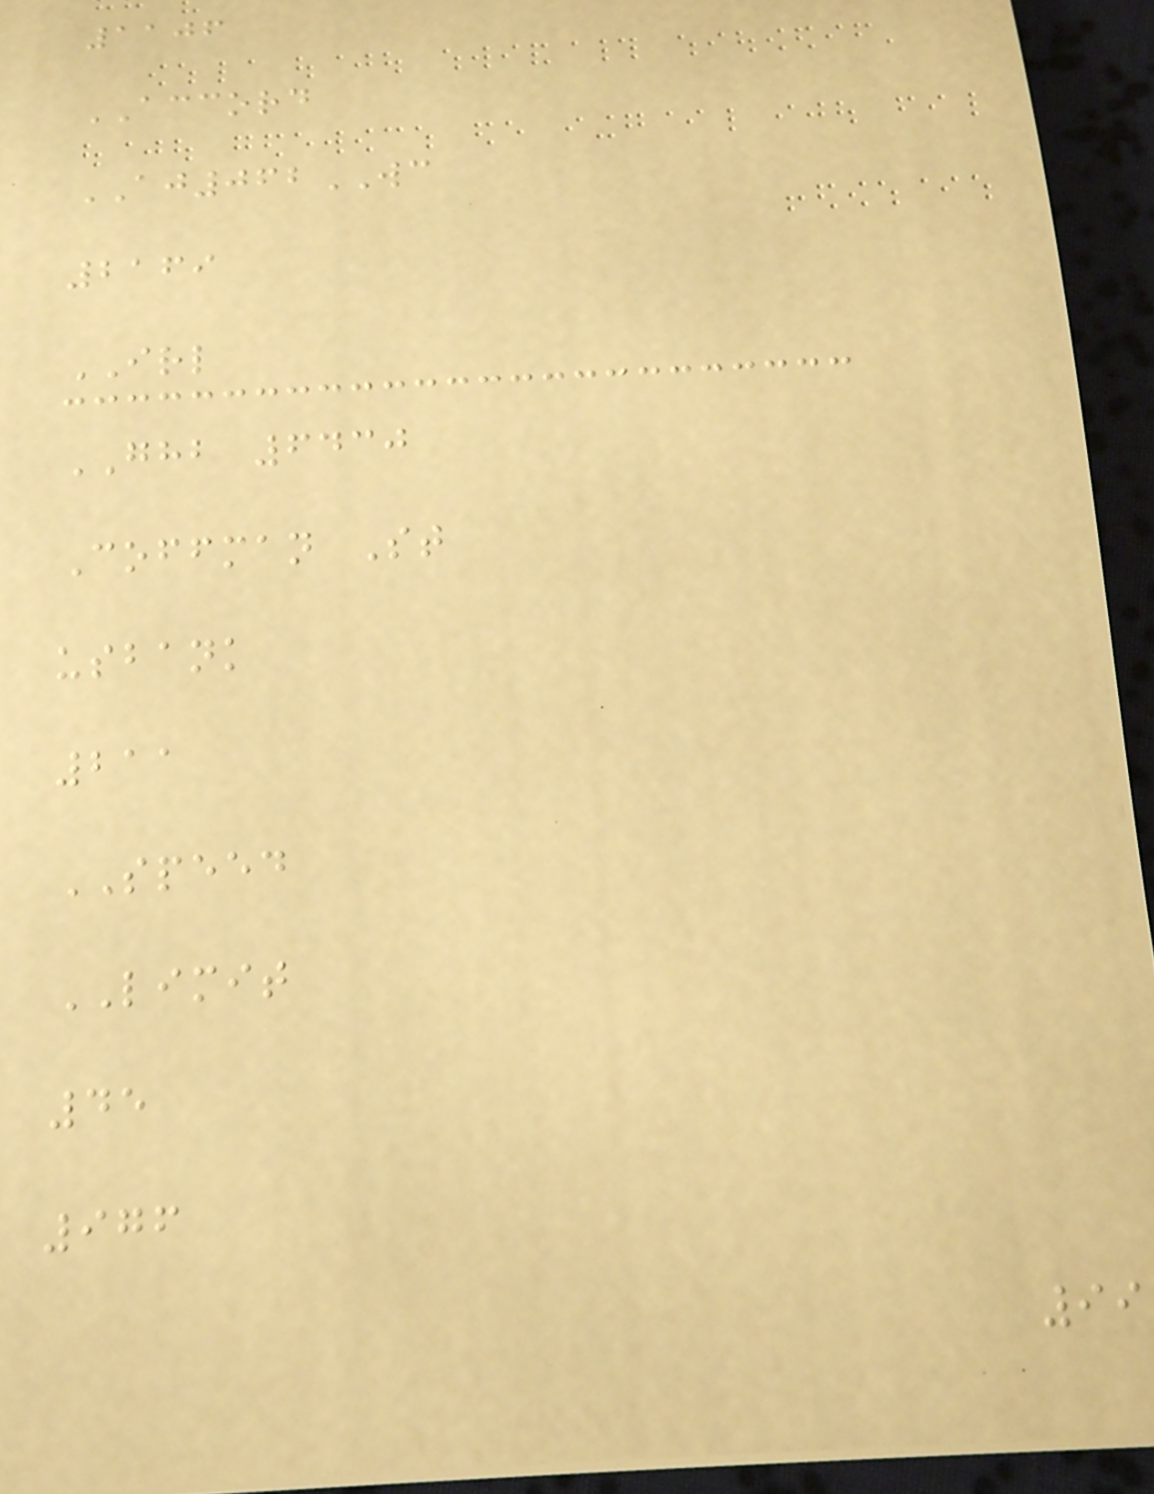1106
ACCORD
AJ062WC
2169
IRL
GHB 6430
Coffman St
usbank
211
SPEED
LIMIT
45
976
99
